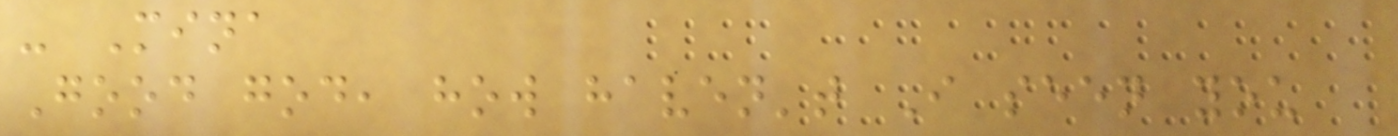- Mina
Good god, how haven't I seen you
